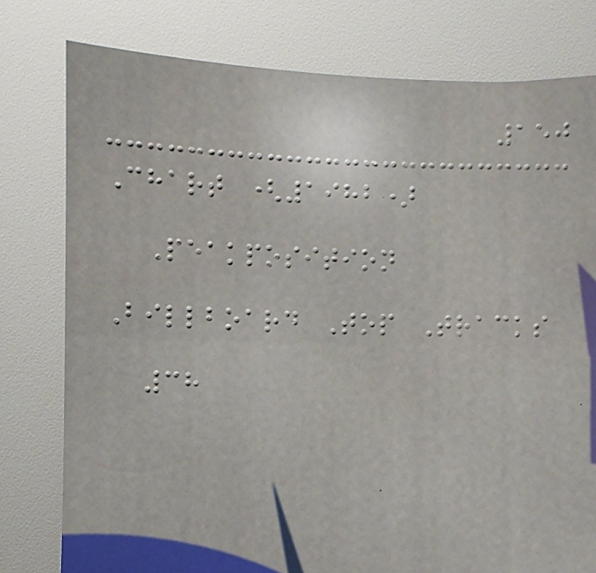150
Chart (1982)
Peakposition
Billboard Top Tracks
38
